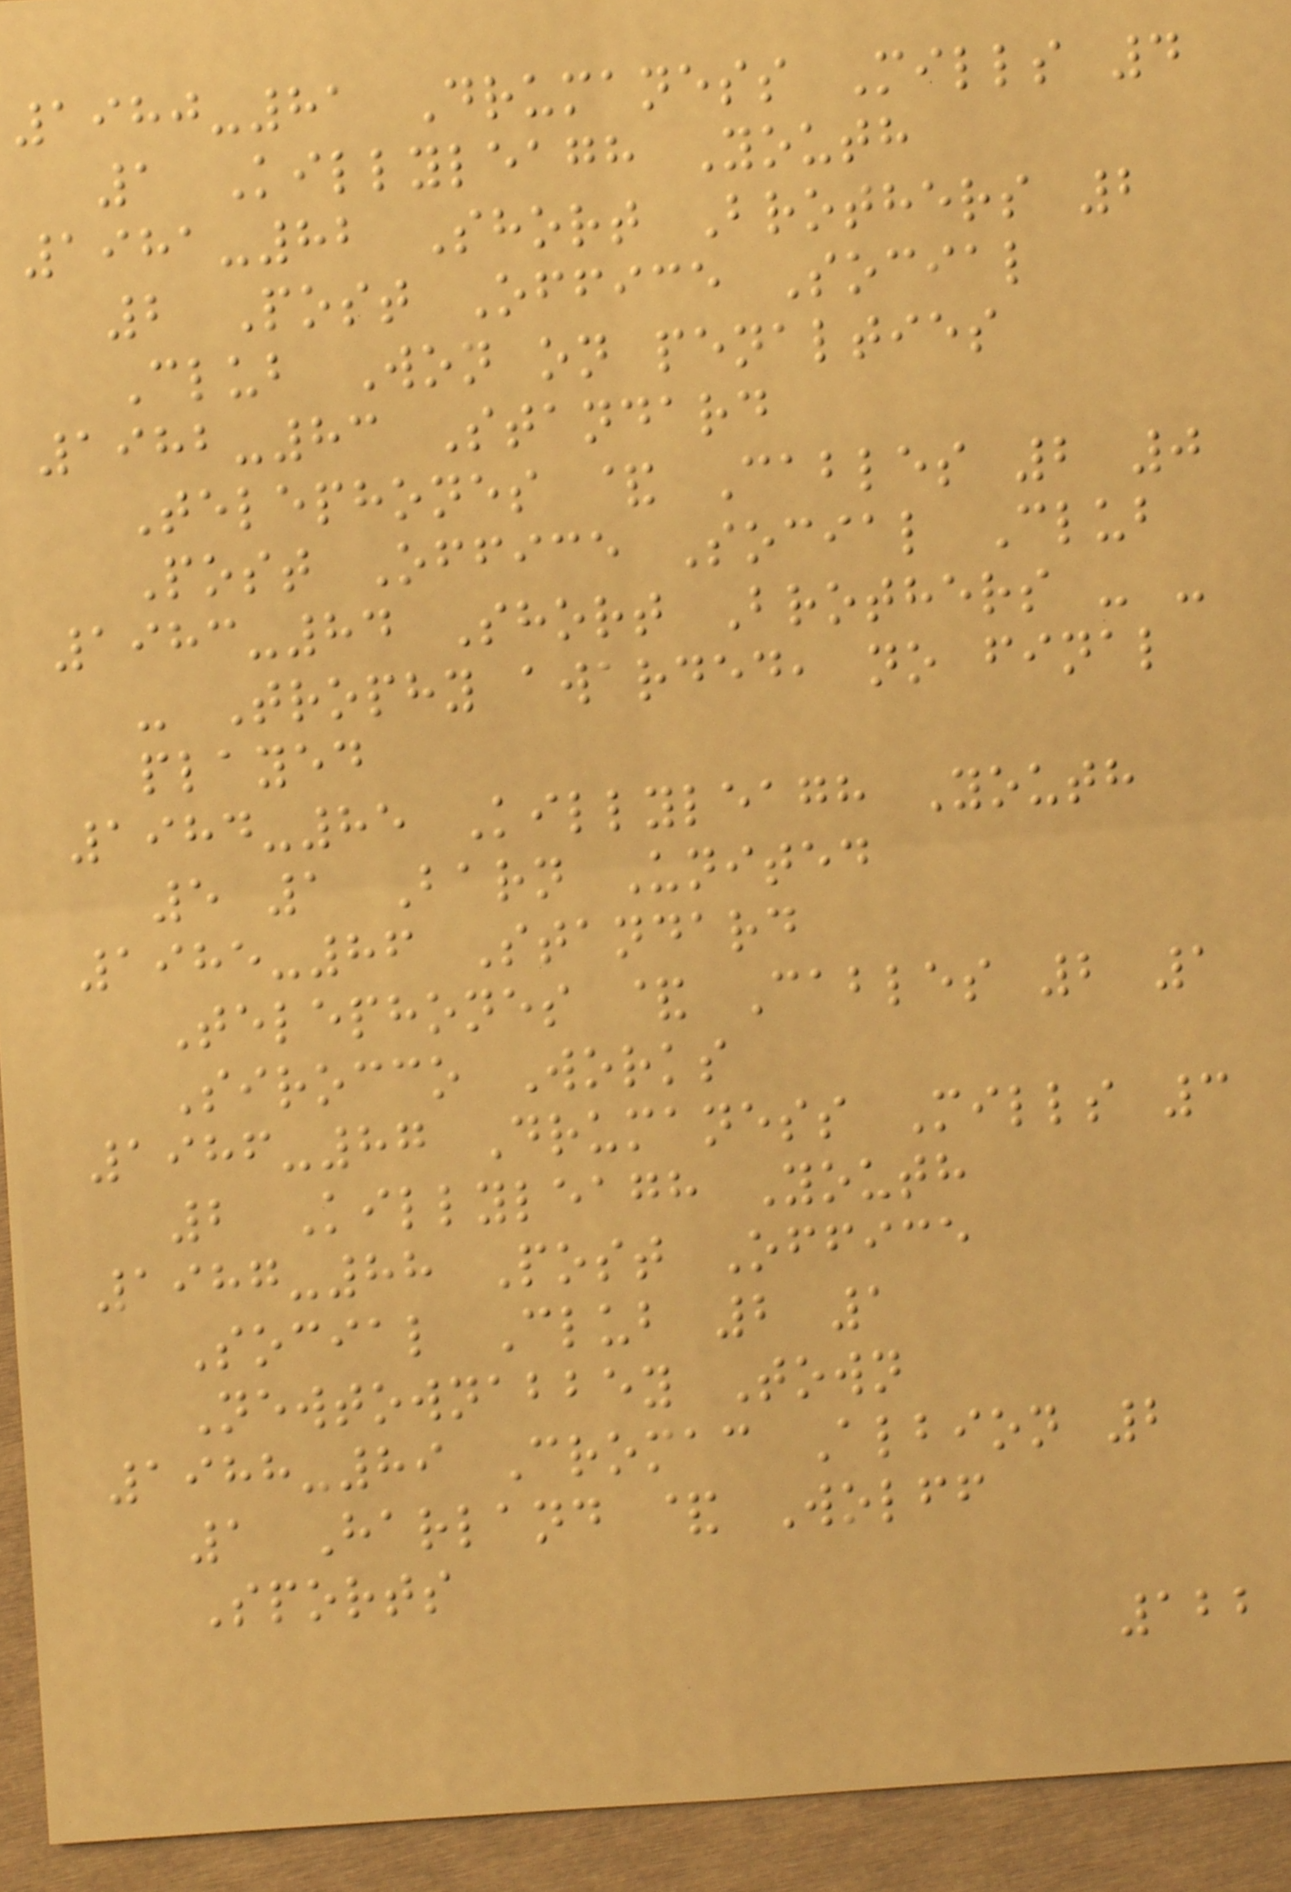1980-81 Drumaness Mills 4
1 Killyleagh Youth
1981-82 Short Brothers 2
2 Post Office Social
Club Won on penalties
1982-83 Standard
Telephones & Cables 2 0
Post Office Social Club
1983-84 Short Brothers - -
- Trophy awarded, no final
played
1984-85 Killyleagh Youth
5 1 Barn United
1985-86 Standard
Telephones & Cables 2 1
Sirocco Works
1986-87 Drumaness Mills 3
2 Killyleagh Youth
1987-88 Post Office
Social Club 2 1
Newtownabbey Town
1988-89 Cromac Albion 2
1 Harland & Wolff
Sports
122
